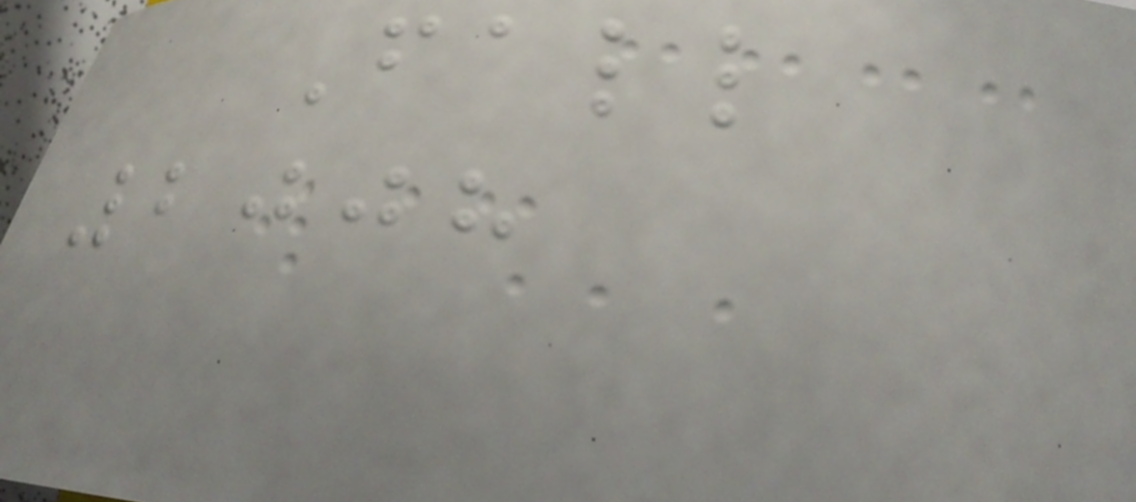Fall
2008
